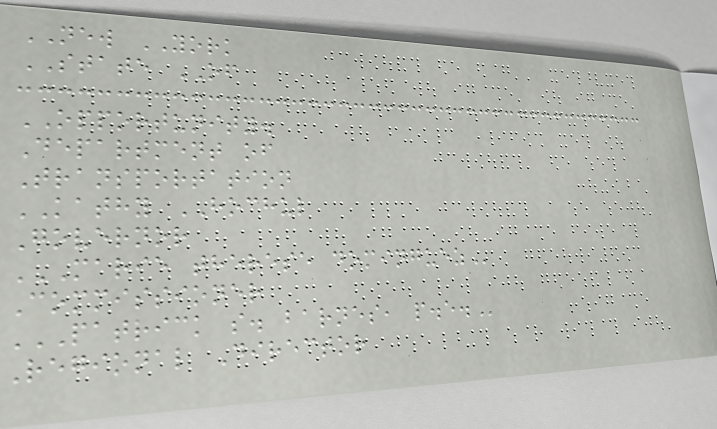NEW YORK
STATE OF
OPPORTUNITY.
Department of
Transportation
KATHY HOCHUL
Governor
MARIE THERESE DOMINGUEZ
Commissioner
PATRICK S. BARNES, P.E.
Regional Director
